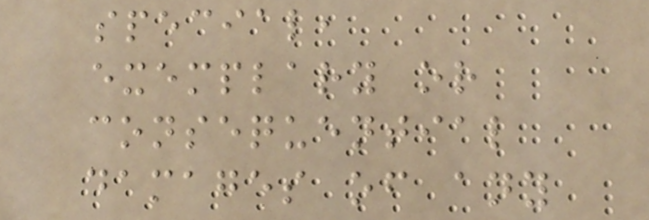special,
exemplary or
consequential
damages of any
